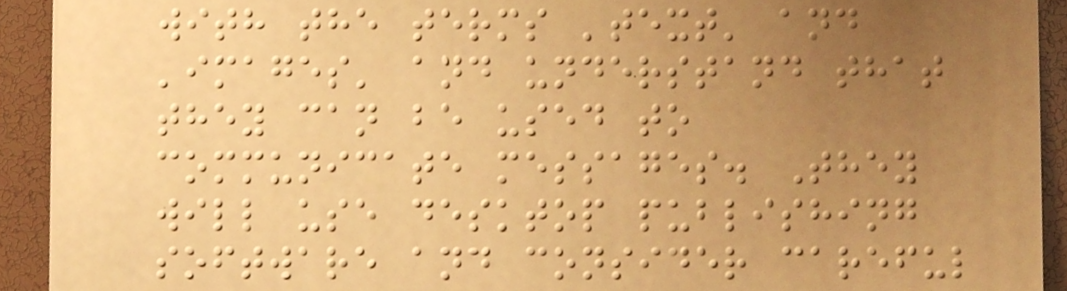with the terms 'text' and
'images' and understand that
they can be used to
communicate messages. They
will use desktop publishing
software and consider careful
